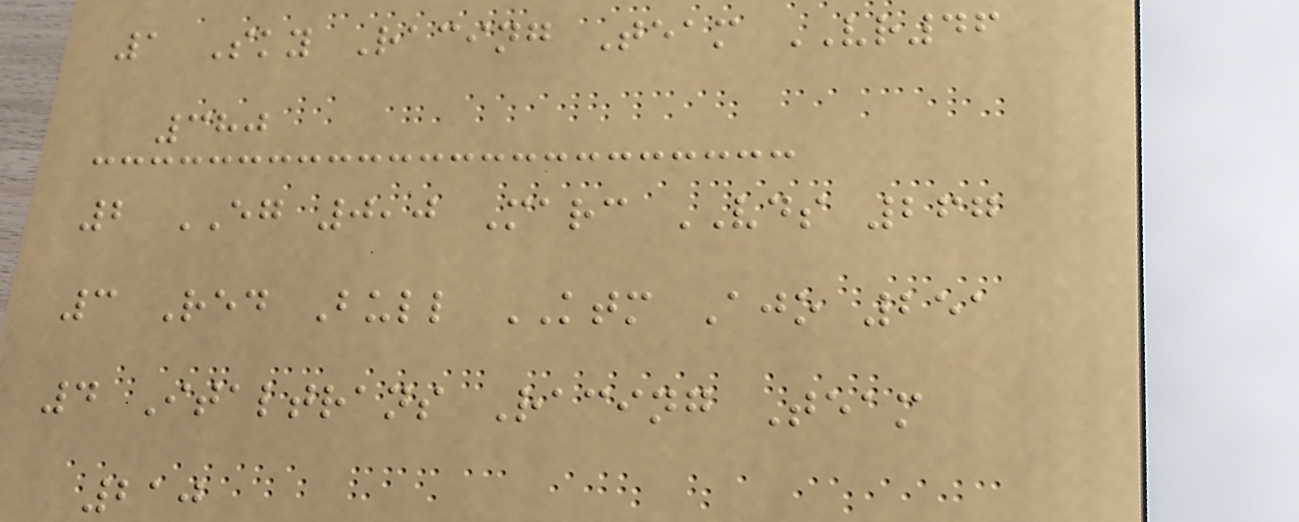1 Sky Racing Team VR46
380
2 EG 0,0 Marc VDS 267
3 Red Bull KTM Ajo 251
4 Italtrans Racing Team
210
